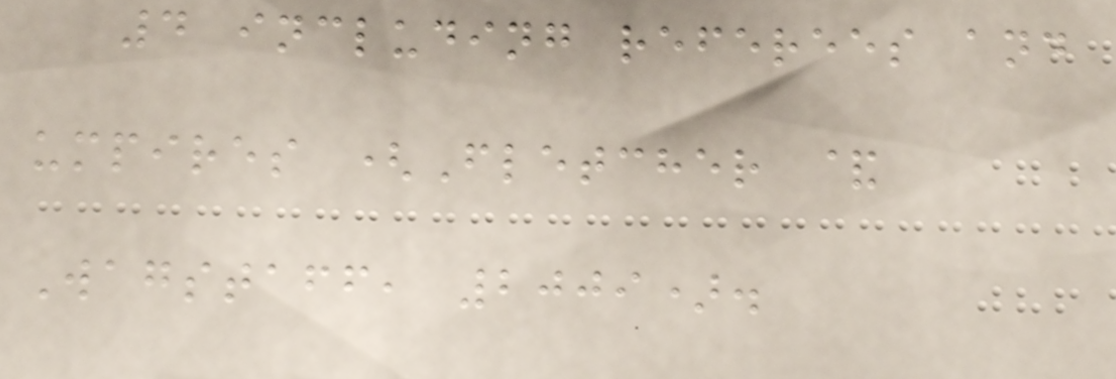4 including referees and
umpires (Fletcher &
Wagstaff, 2009).
